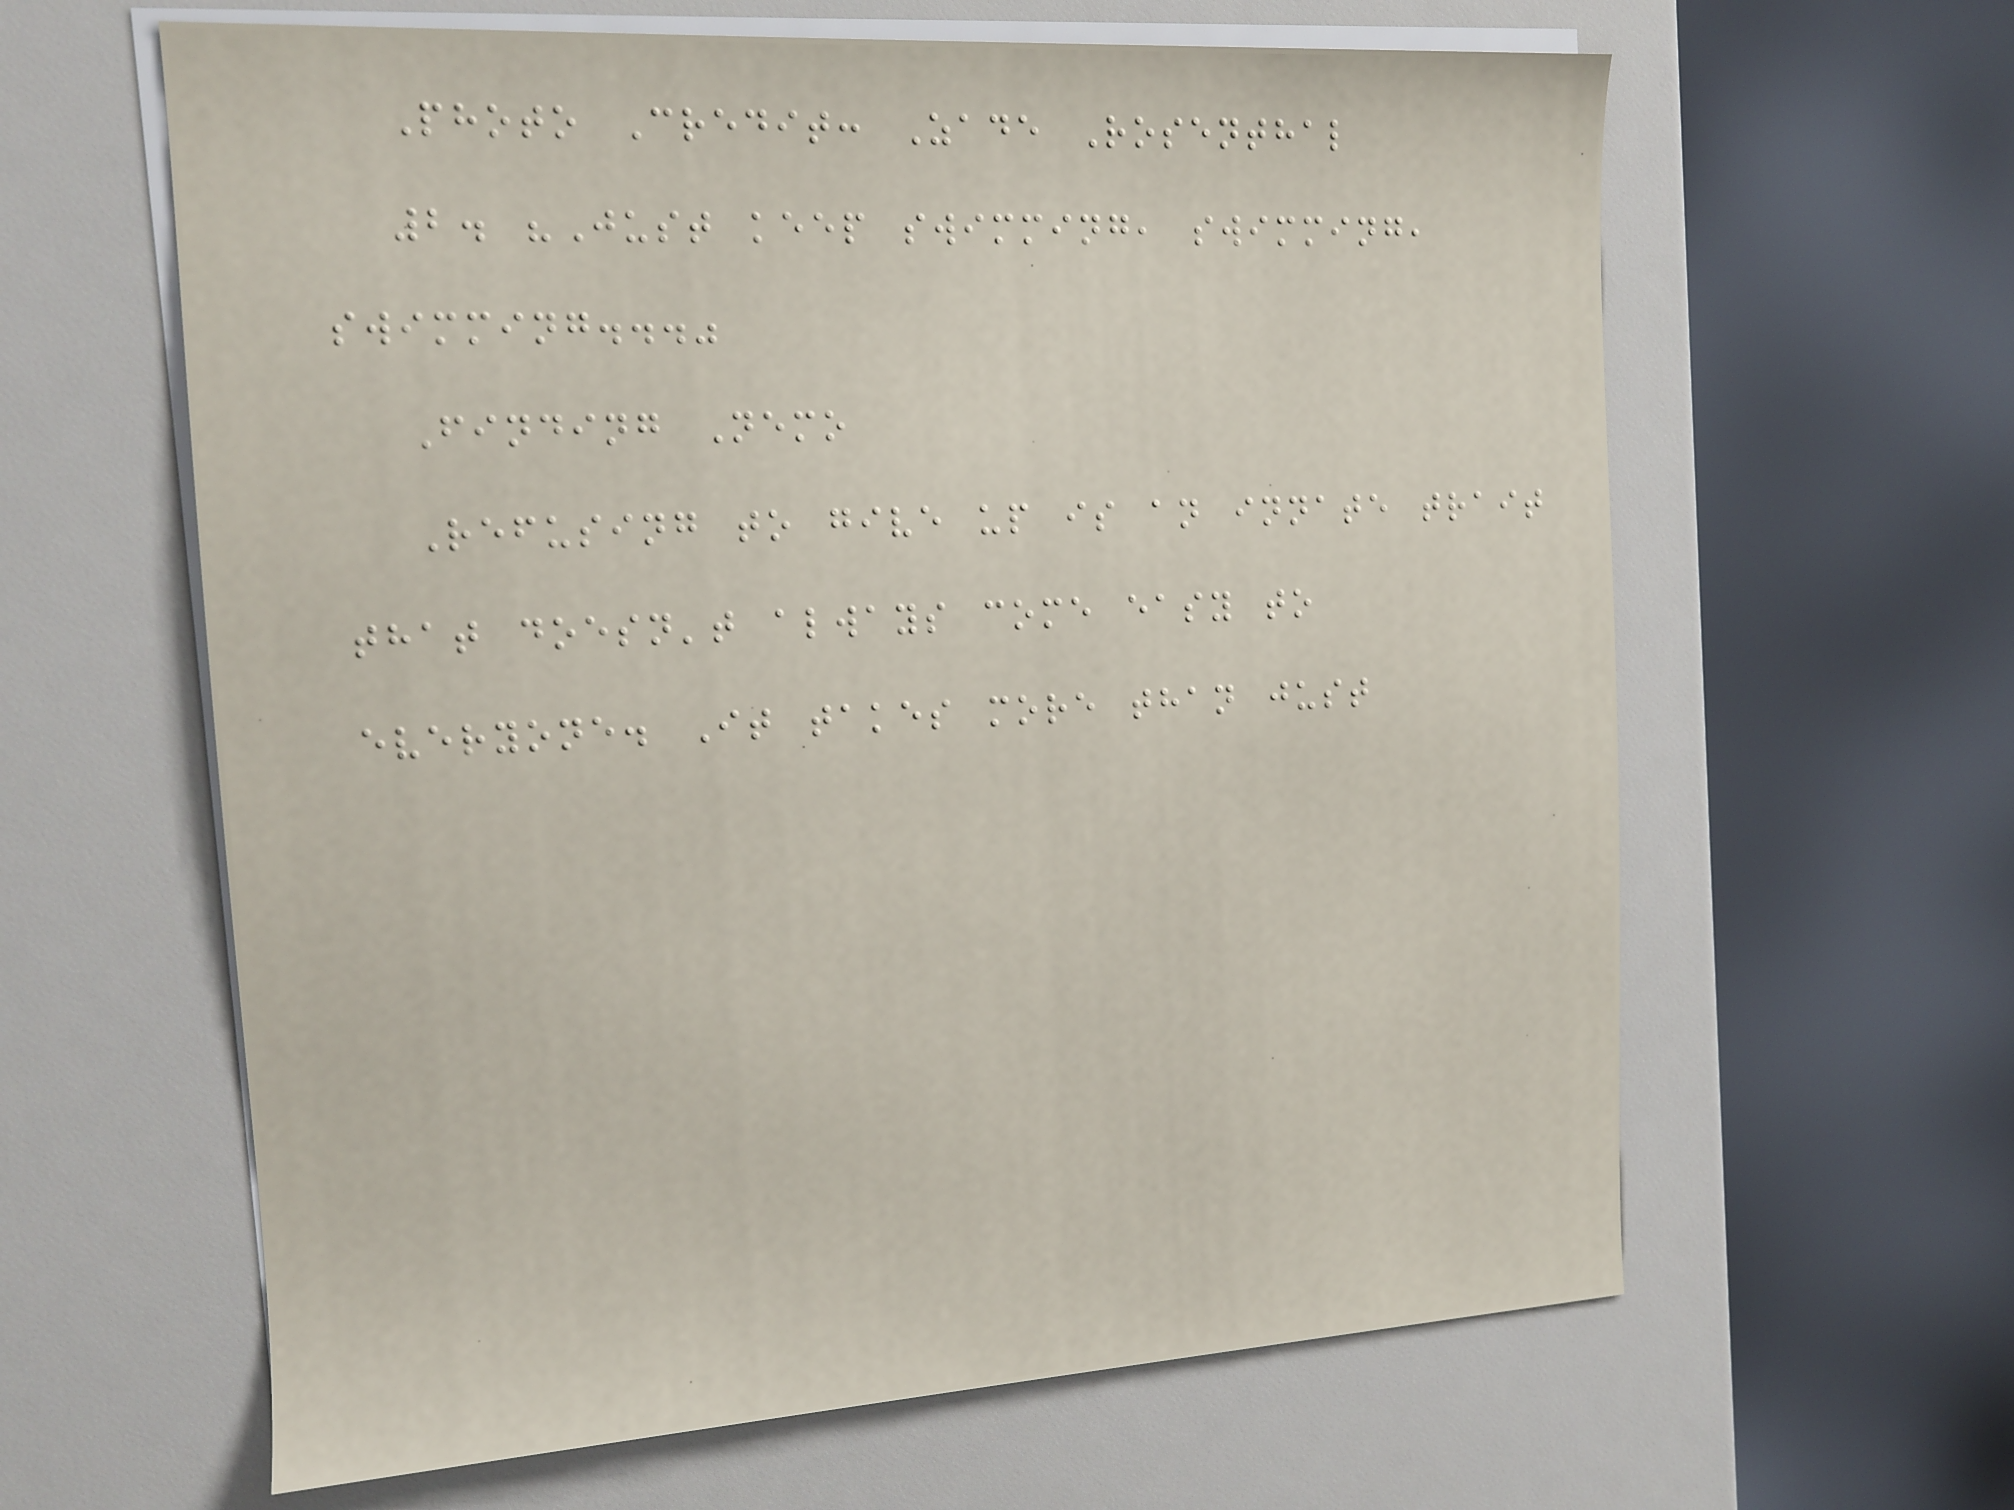Photo Credit: Zade Rosenthal
2. "Just keep swimming, swimming,
swimming..."
Finding Nemo
Refusing to give up is an innate trait
that doesn't always come easy to
everyone. It takes more than just
